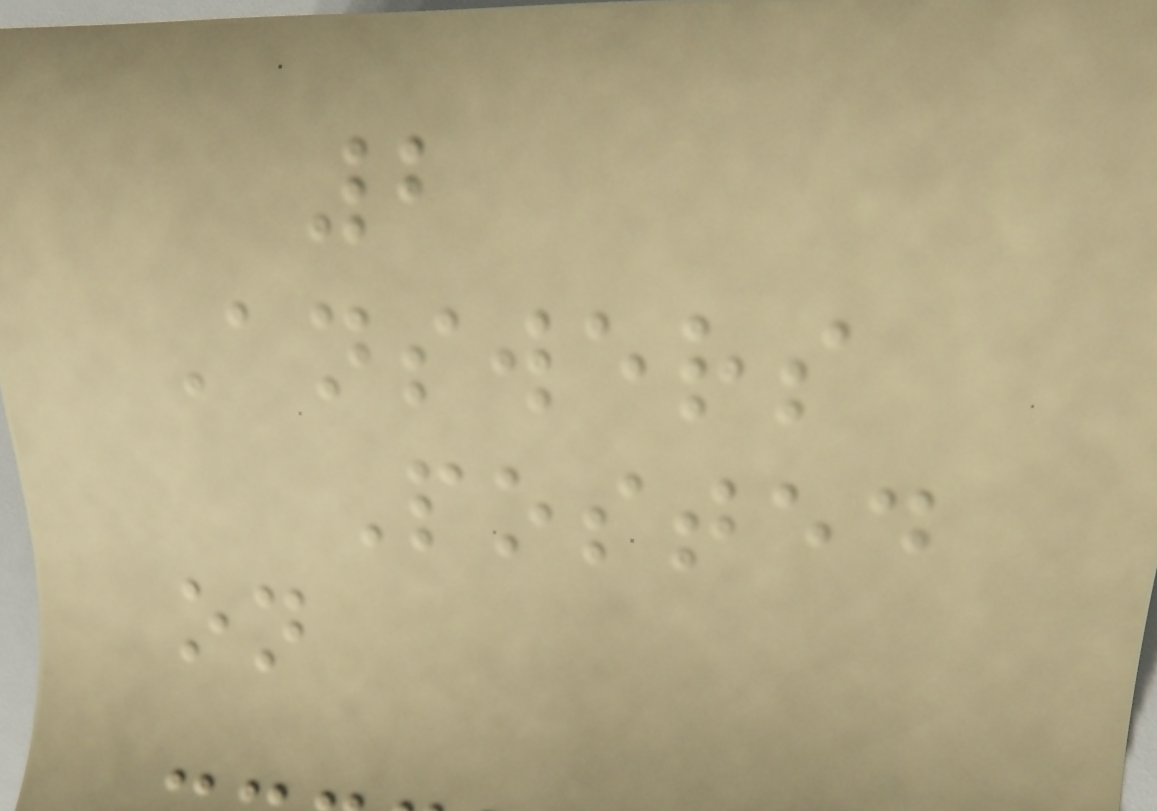2
Answers
Posted
on
